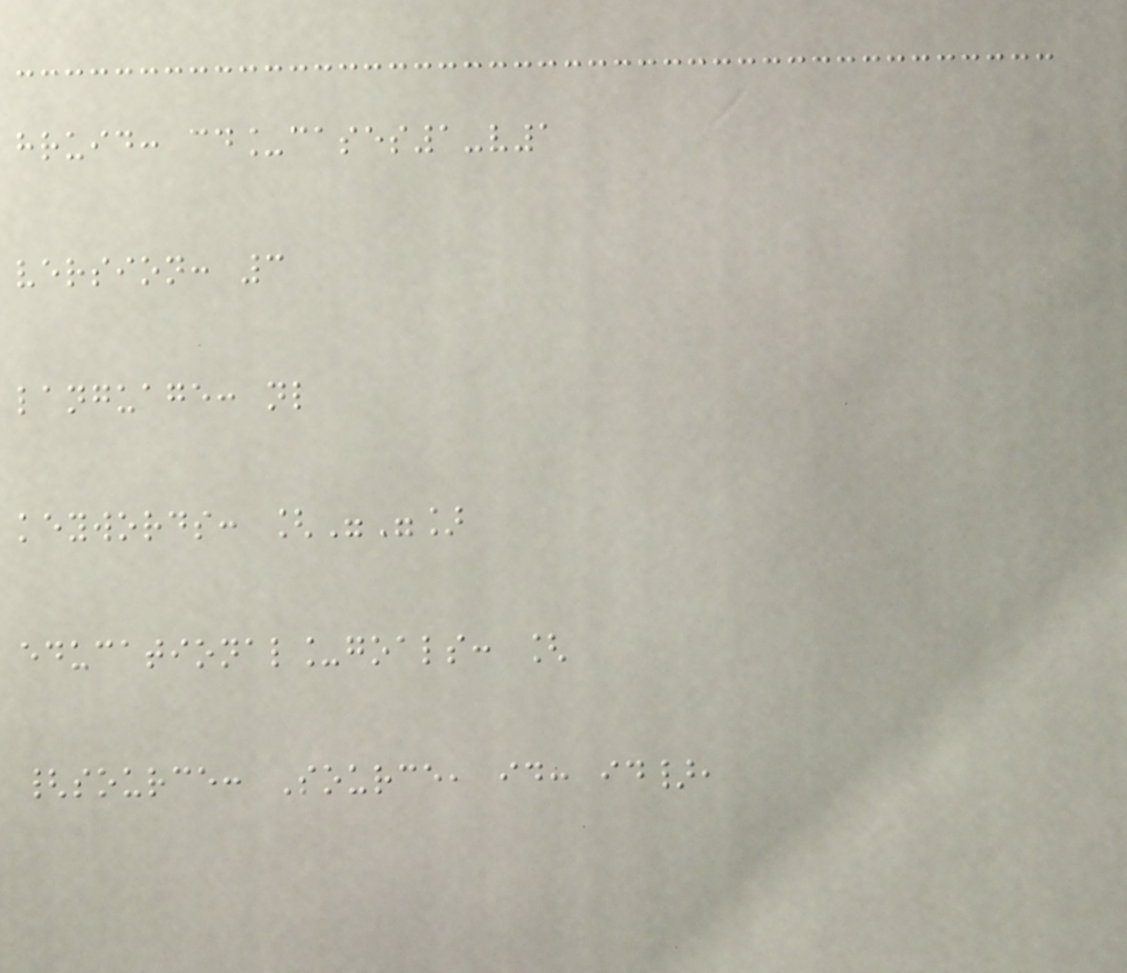hruid: cd_cases1-v1
version: 3
language: nl
keywords: [""]
educational_goals: [
{source: Source, id: id},
